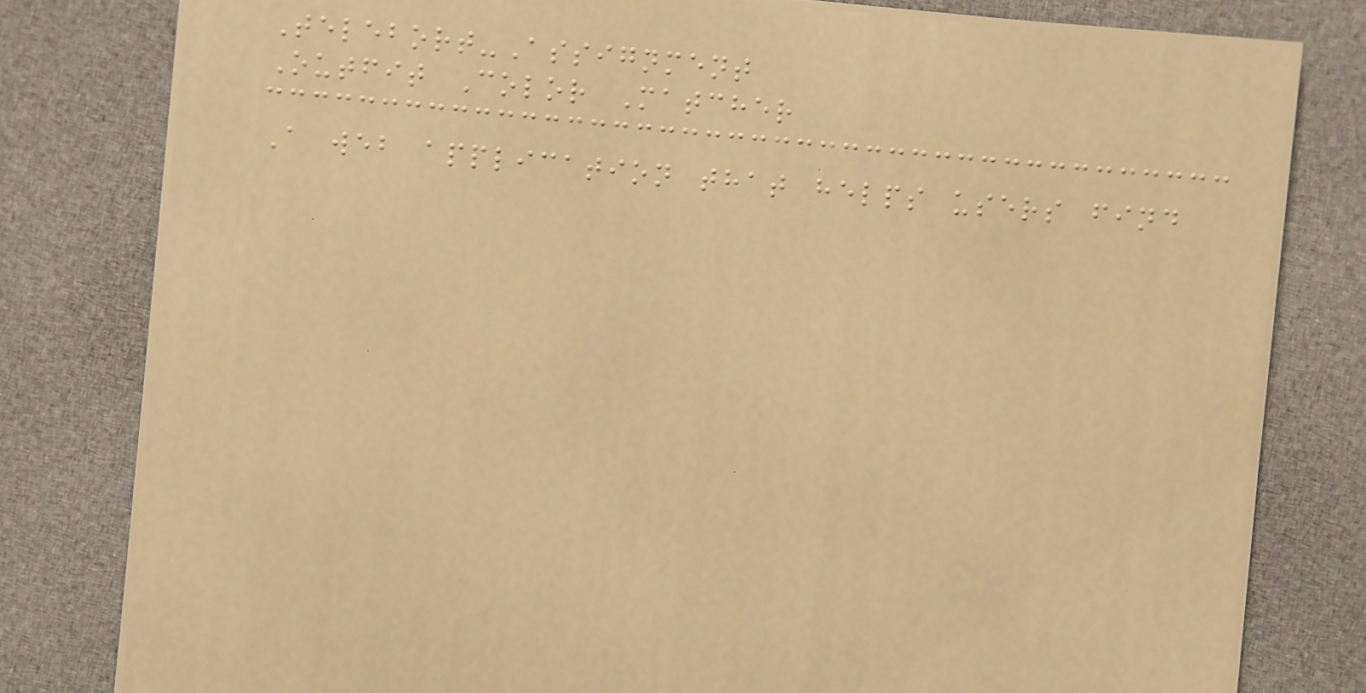Telebort-Assignment
Outfit Color Matcher
A web application that helps users find
